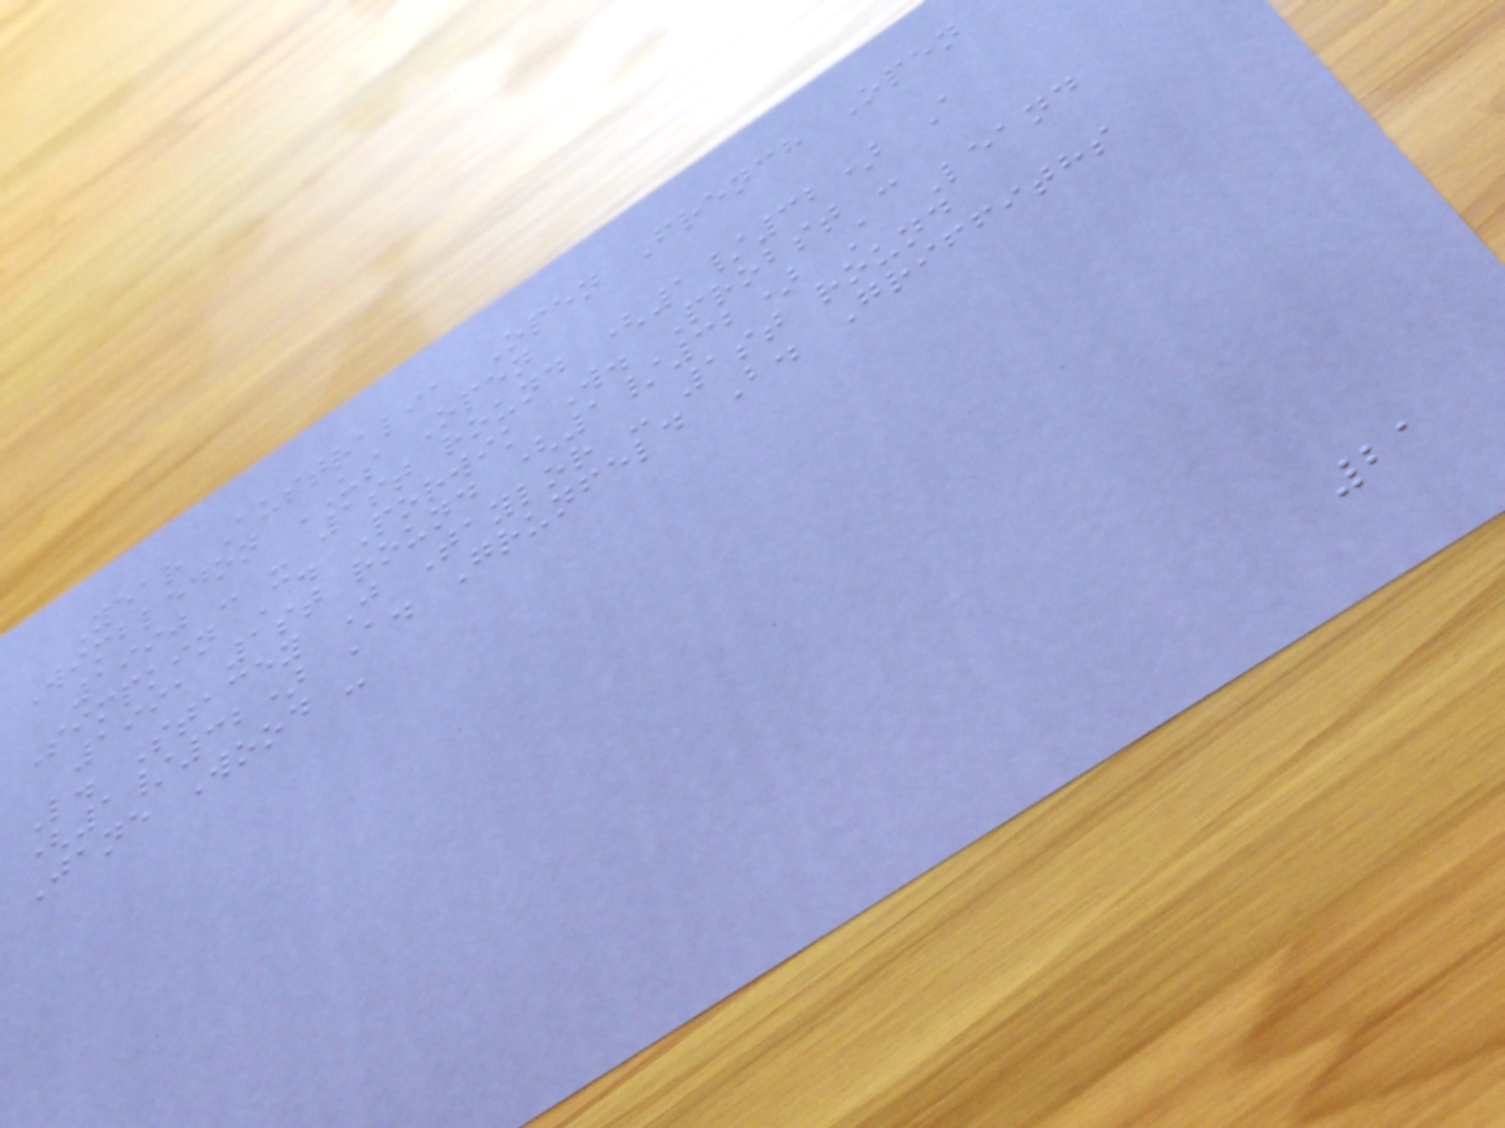Year Australia Open French Open
Wimbledon US Open
1990 - - 1st round (1/32) A
Simpkin C. Porwik W. Probst -
1991 1st round (1/32) A Leand
L. Stacey J Taylor - 1st round
(1/32) A. Grunfeld B. Griffiths
Jane Wood -
21
